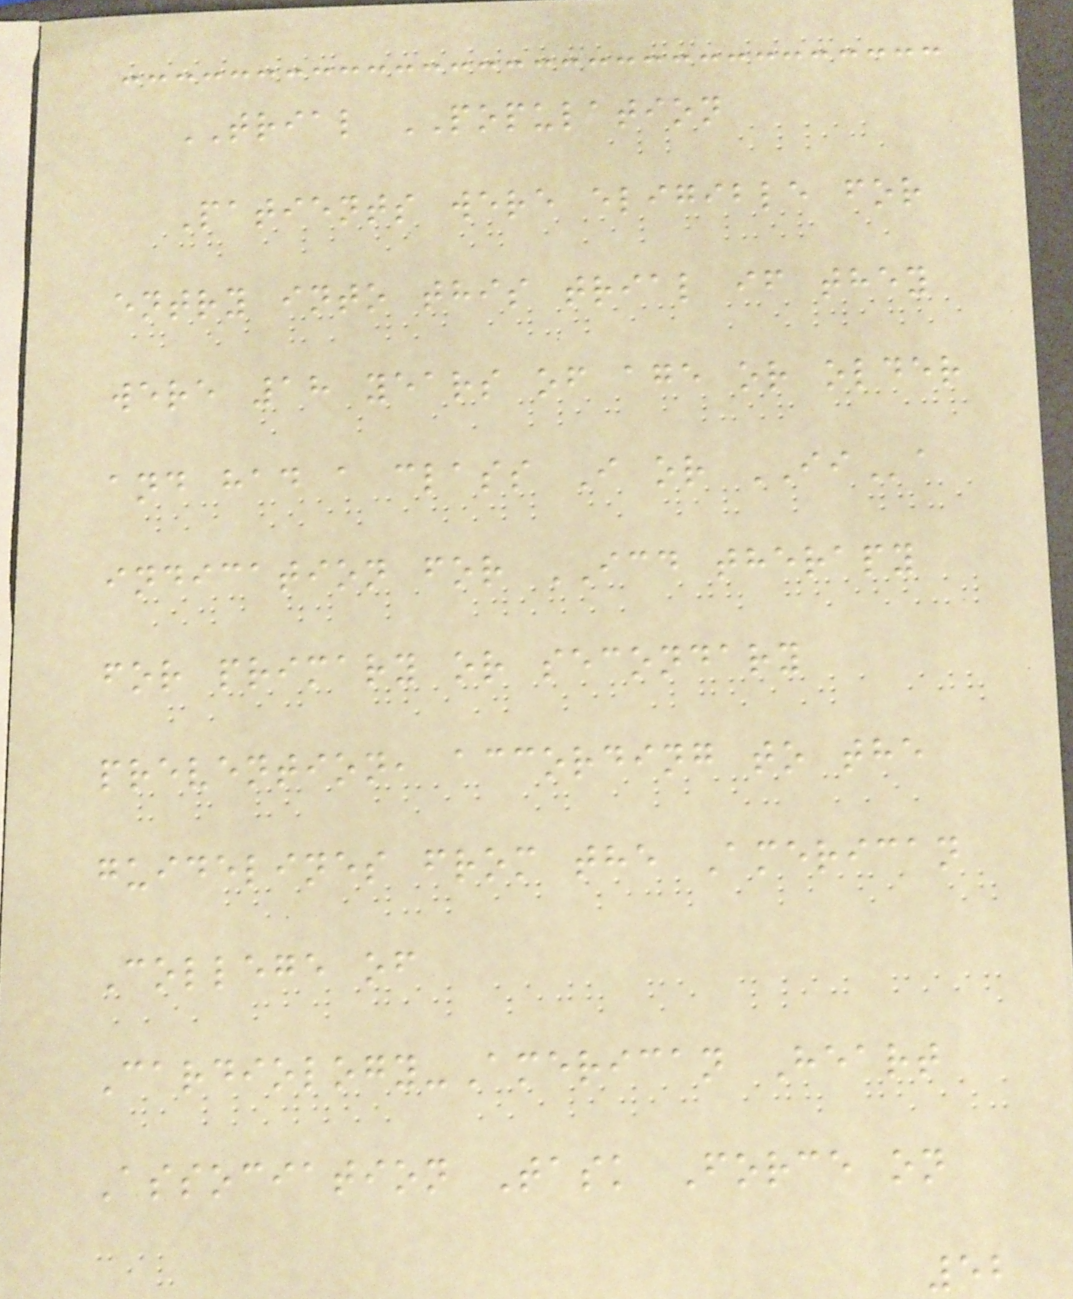TRIAL POPULATION
Patients were eligible for
entry into this trial if they
were 18 years of age or older
and had a class I or IIa
indication for ICD therapy
for primary or secondary
prevention, according to the
guidelines from the American
College of
Cardiology-American Heart
Association Task Force on
52
